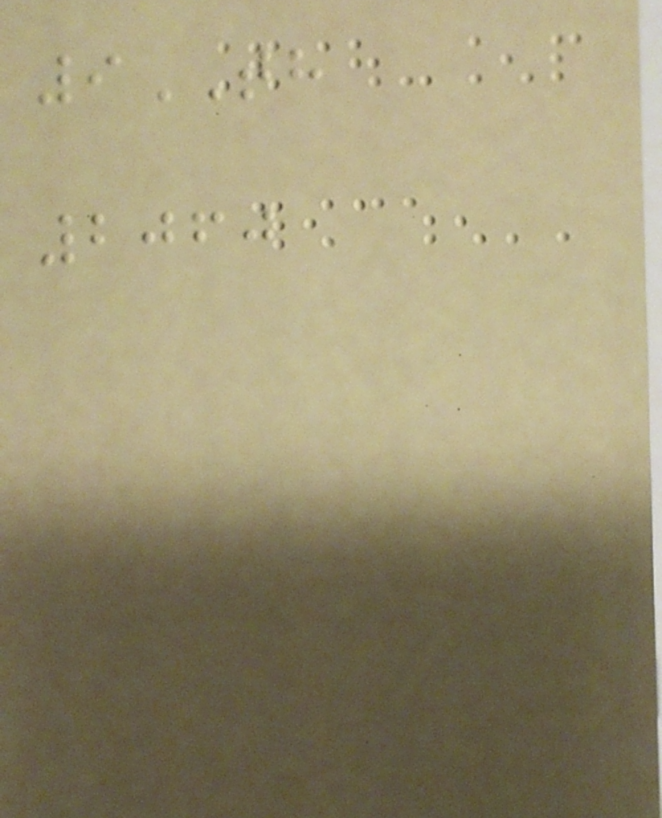9TH
2060
